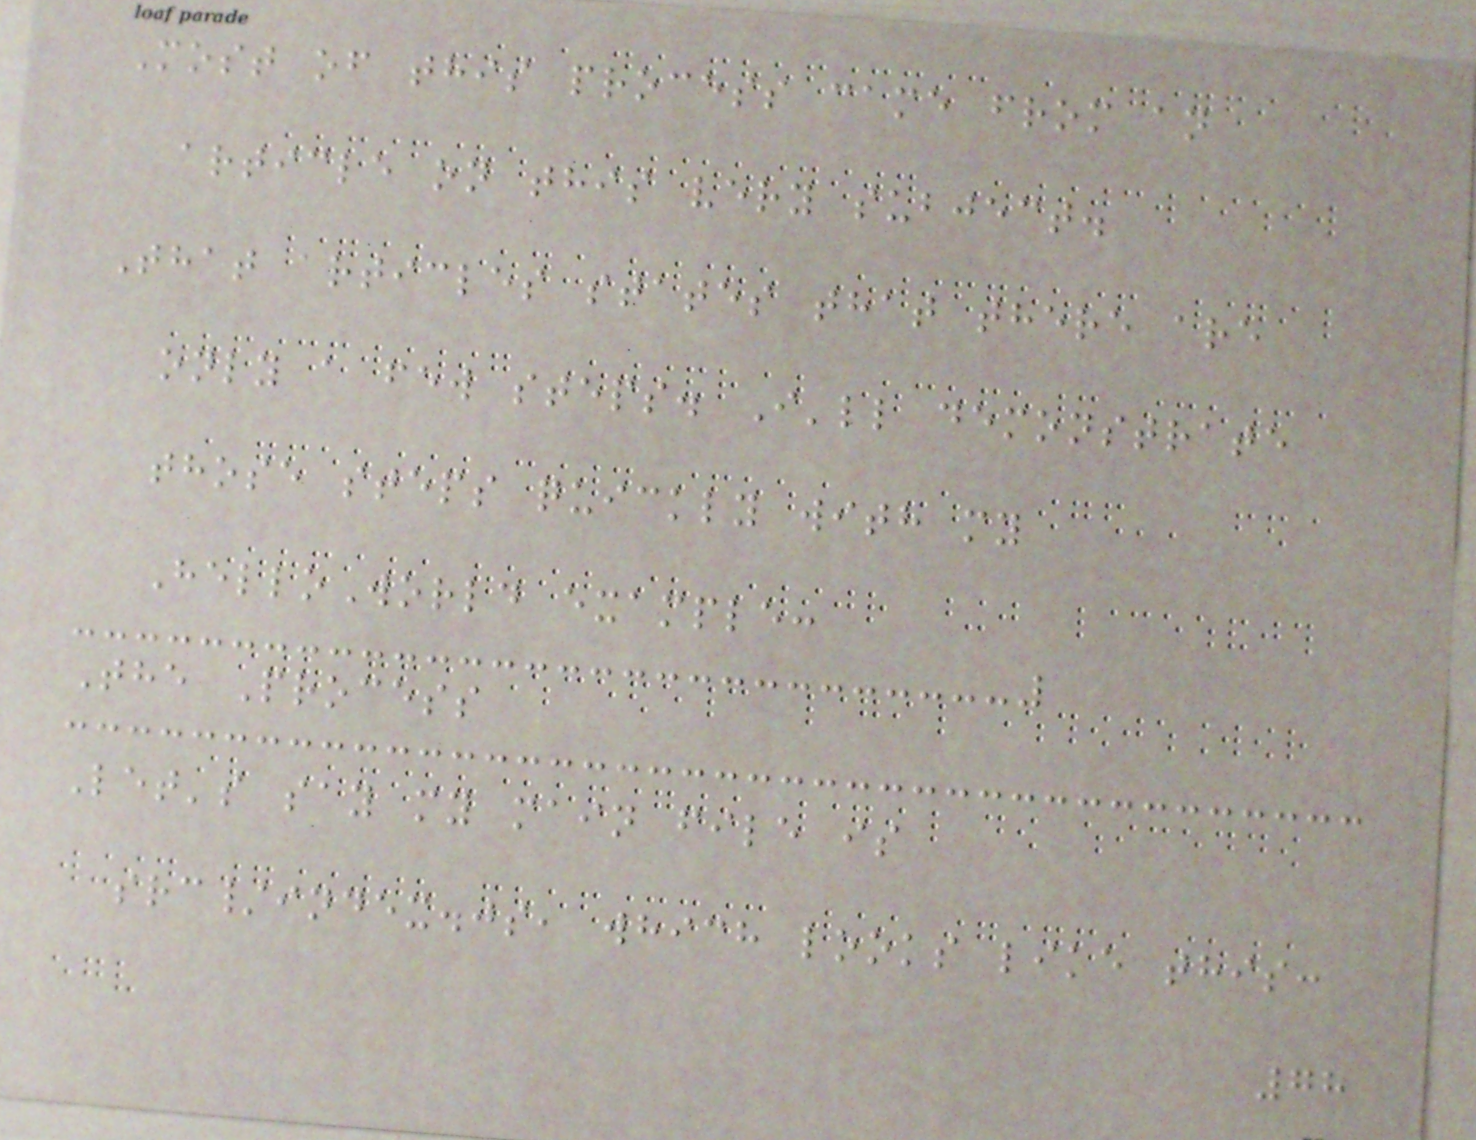Most of this process came from an
article on this very subject.
That articles states that there are
only a few steps. I'll demonstrate
those steps quickly with my
HelloWorld example:
The Process
Let's say my main file is
src/index.js, which looks like this:
78
